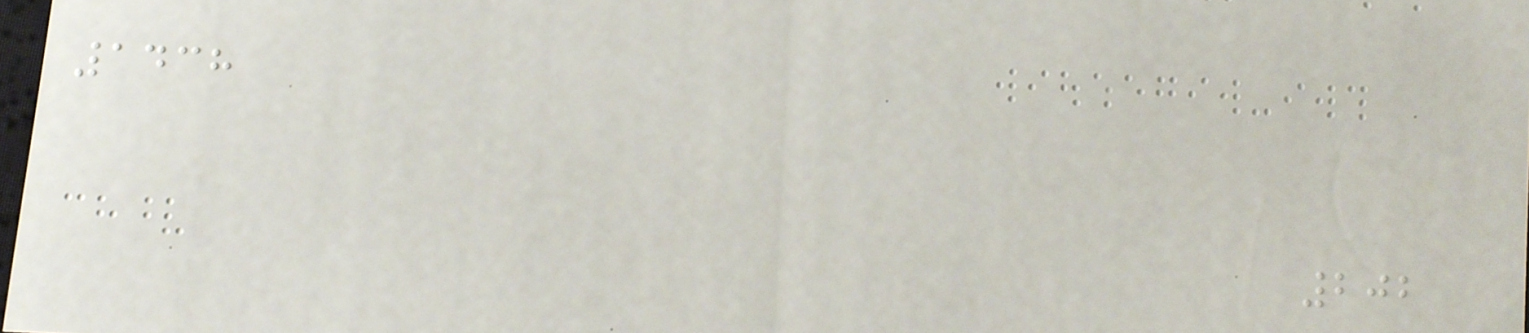1438
202
